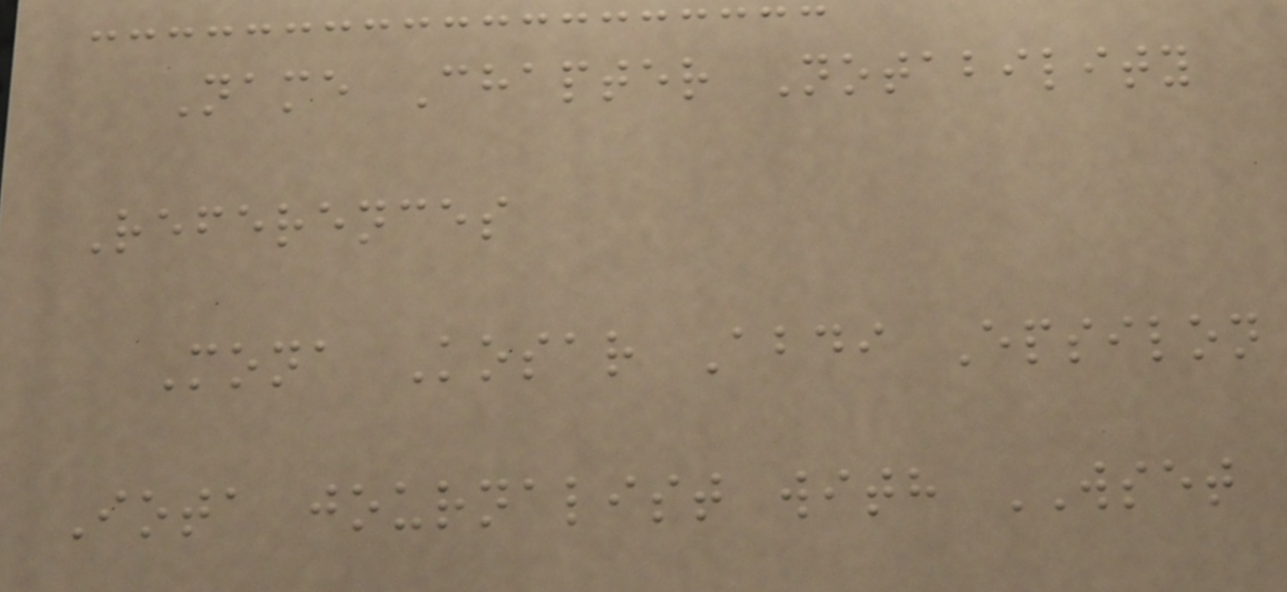Name Chapter Notability
References
Mona Kosar Abdi Epsilon
Iota journalist with WSET
